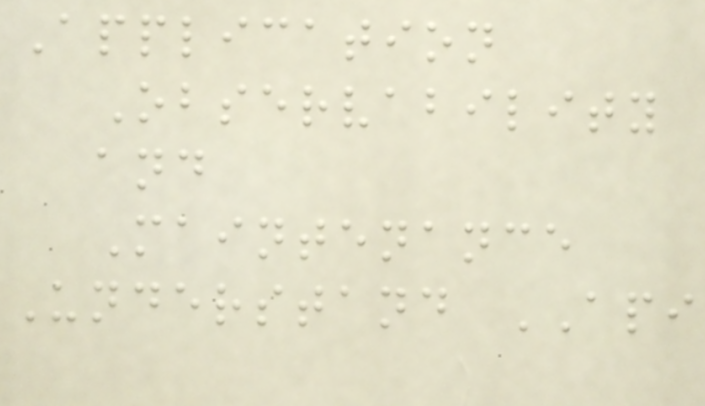Application
Observability
and
Maintenance
Understand API
